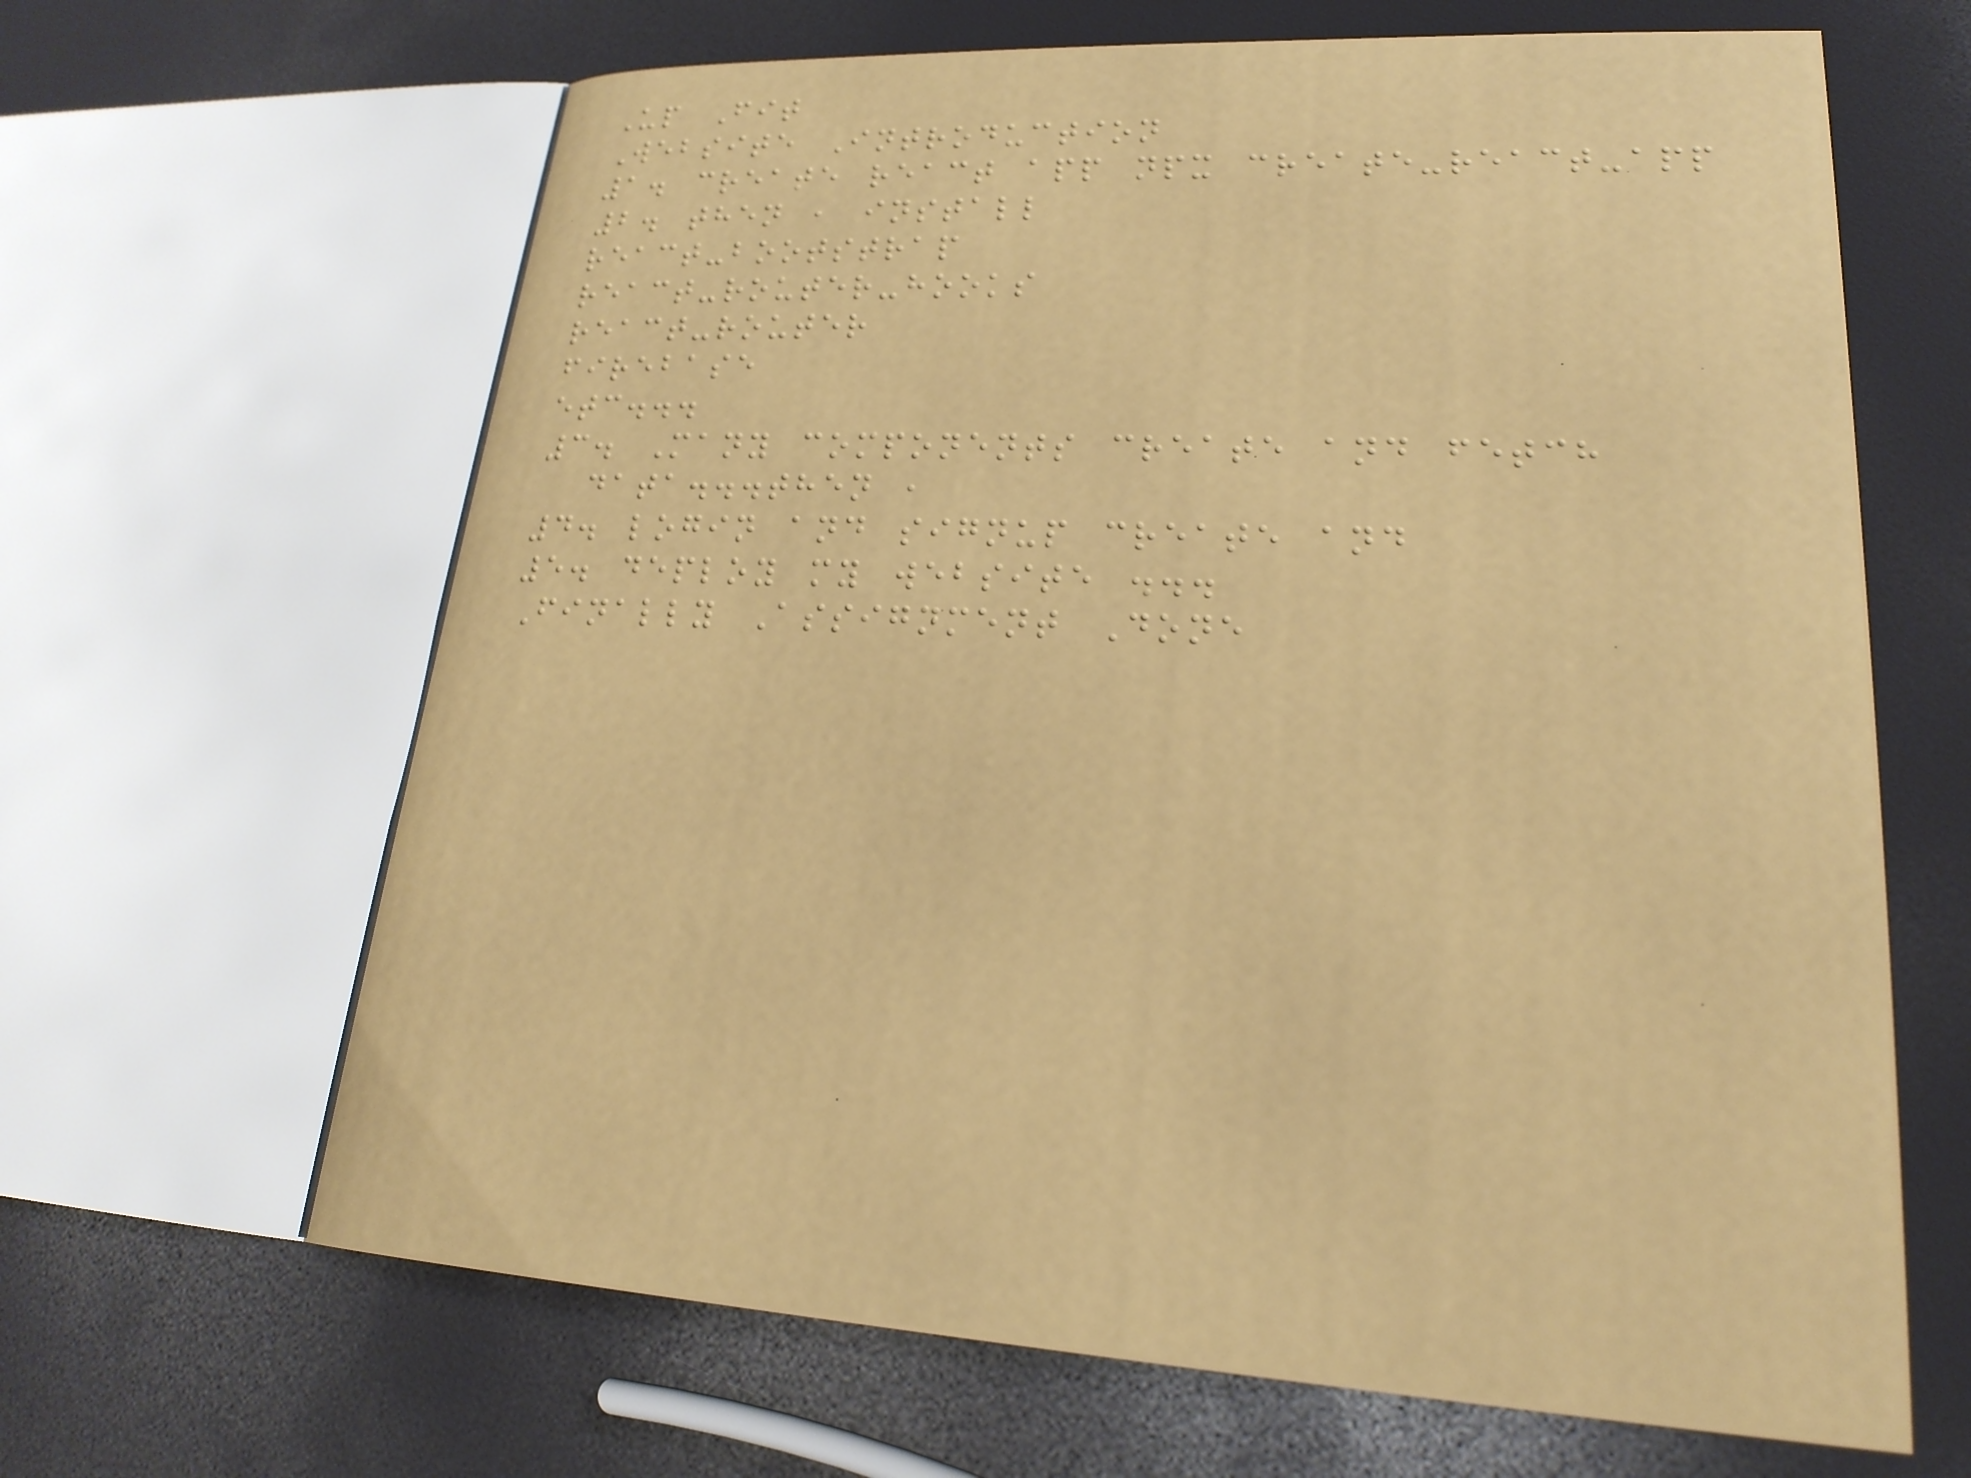Up Fit
Website Introduction
1. create react app npx create-react-app
2. then , install
react-bootstrap
react-router-hooks
react-router
firebase
etc...
3. Many components create and fetch
data...then ,
4. login and signup create and
5. deploy my website ...
Finally Assignment Done
